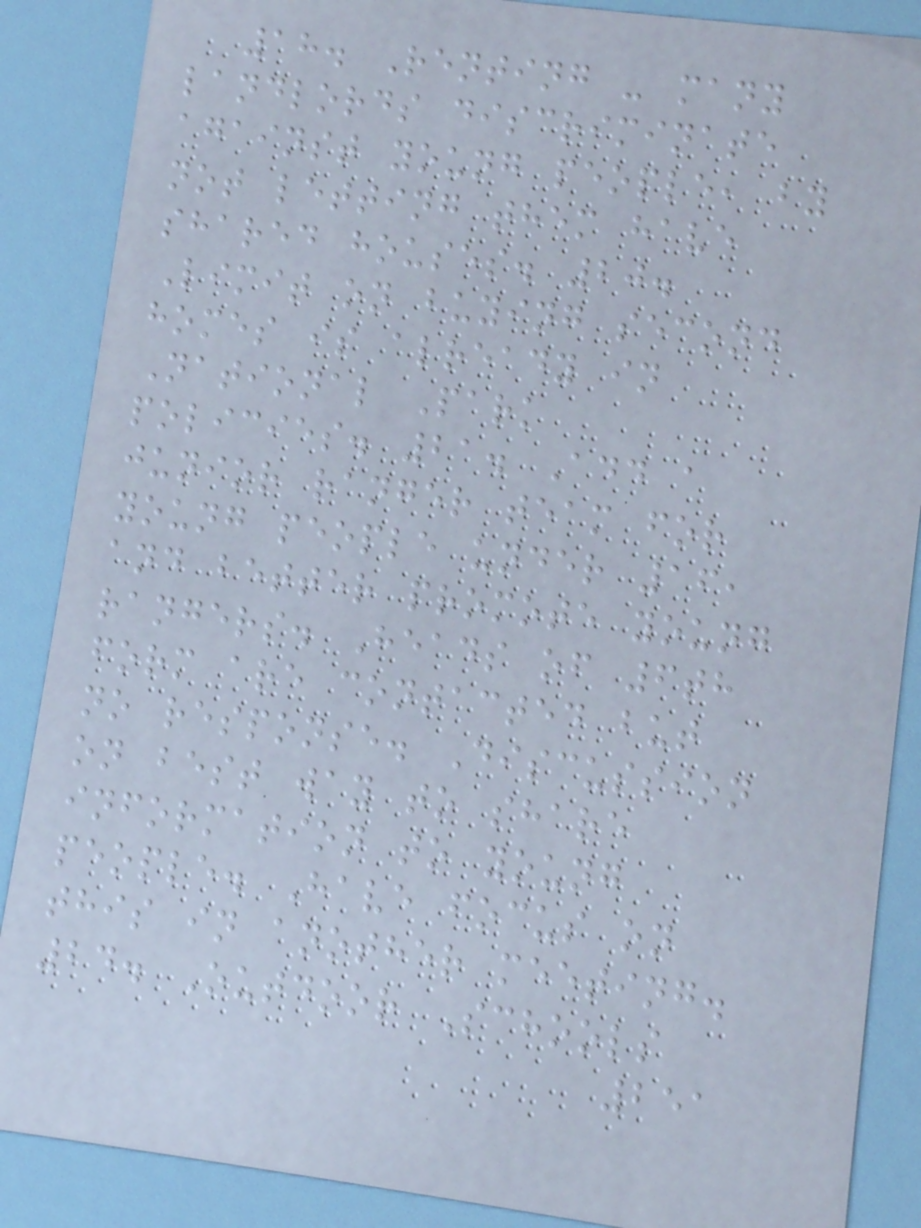18. Renting - many
landlords discriminate
against young people, by
not letting them have
shared houses. 20.
Limit on buying second
homes is already in
National Park
policies. 21. Add a
junior ranger team for
young people under 16,
and better promote young
rangers. Heads of 6th
form are contacted but
no response. Discussion
on best way to share
information to young
people. Have focus on
this in another meeting.
24. Outdoor Schools
251
